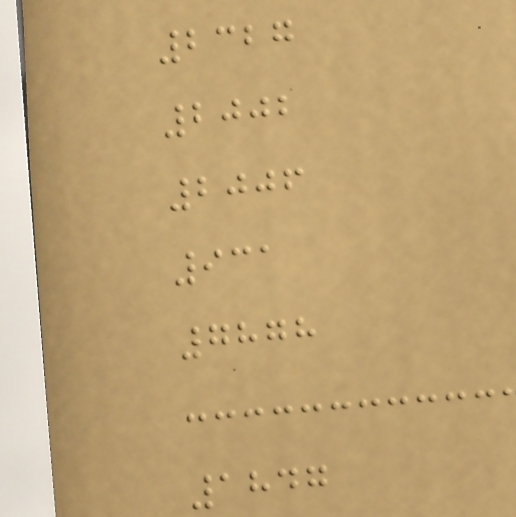2327
2002
2006
931
7878
1847
